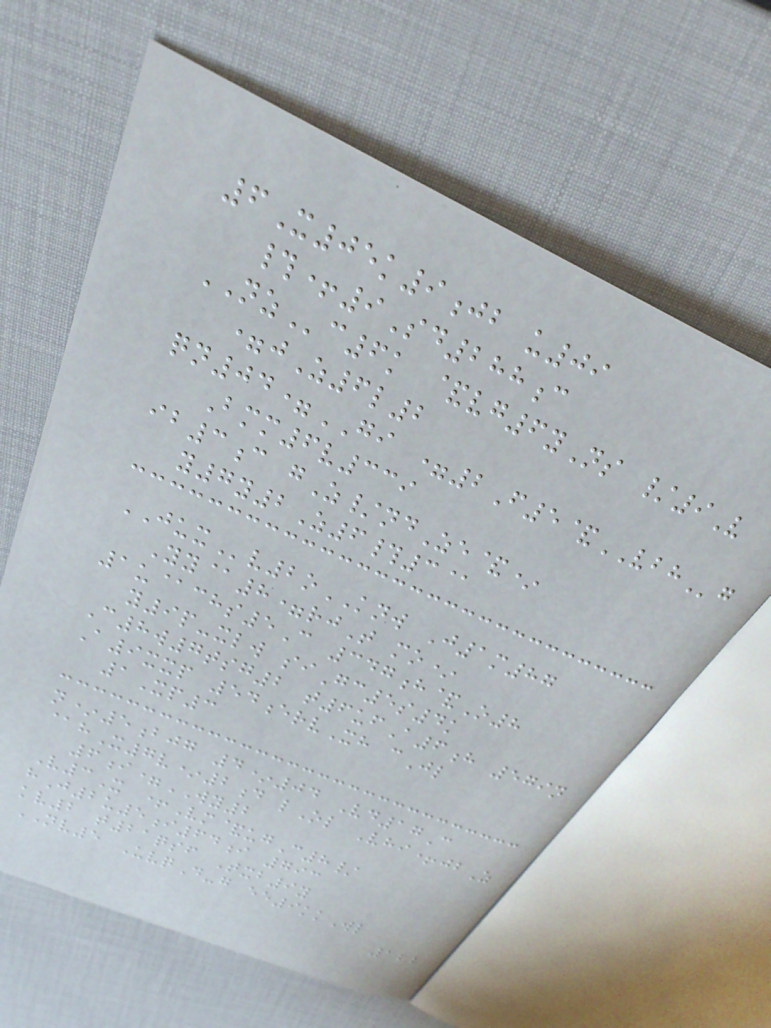6X05k9jb u09
#+9Sd288c
NZc6k &vg6yNs /9V
=jZ6l2
qn04=GI =2F5&VBHg
Bmm6v339
ib3c gZ/ndZe&*
y7y2Z6#3@
JUXv2oKNW J1m87
Yy@8=rjT mo*
1u@chs5C 347h&O8
y9p-xlw siGc5s4k
C8w7tsg2 t6ufA6h 579n
A9xxp 54ervXh cJl
1Xp3
n*5bjg 4*04 Vd17C
@hX7v*2d lOl Vhi+jbZ
6i=WY2
V3X +Vm&ugC8/
hJ2u5i64i 793
kv2 t21qsf Txb9y
NV5 UvqD-g ee9kkWl
122
